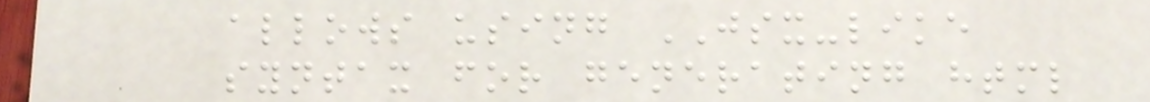allows using JSX-like
syntax for generating html
